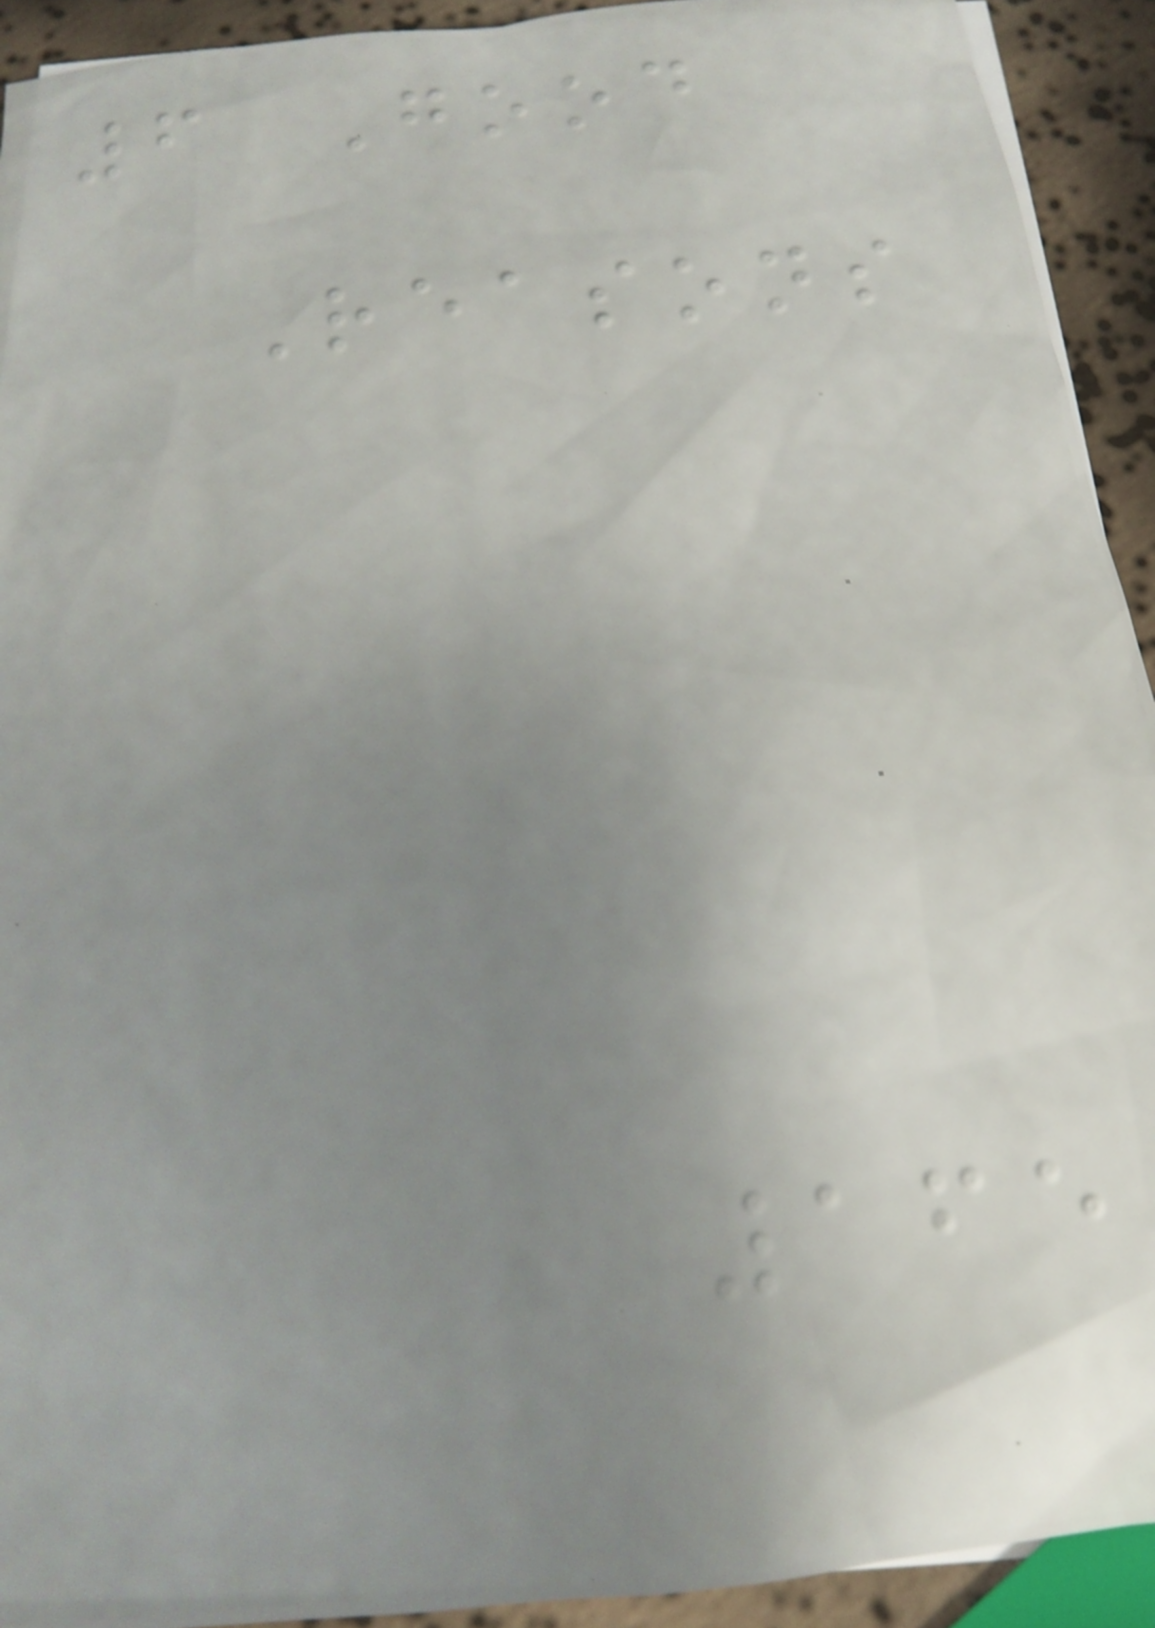6 Good
Reasons
165
